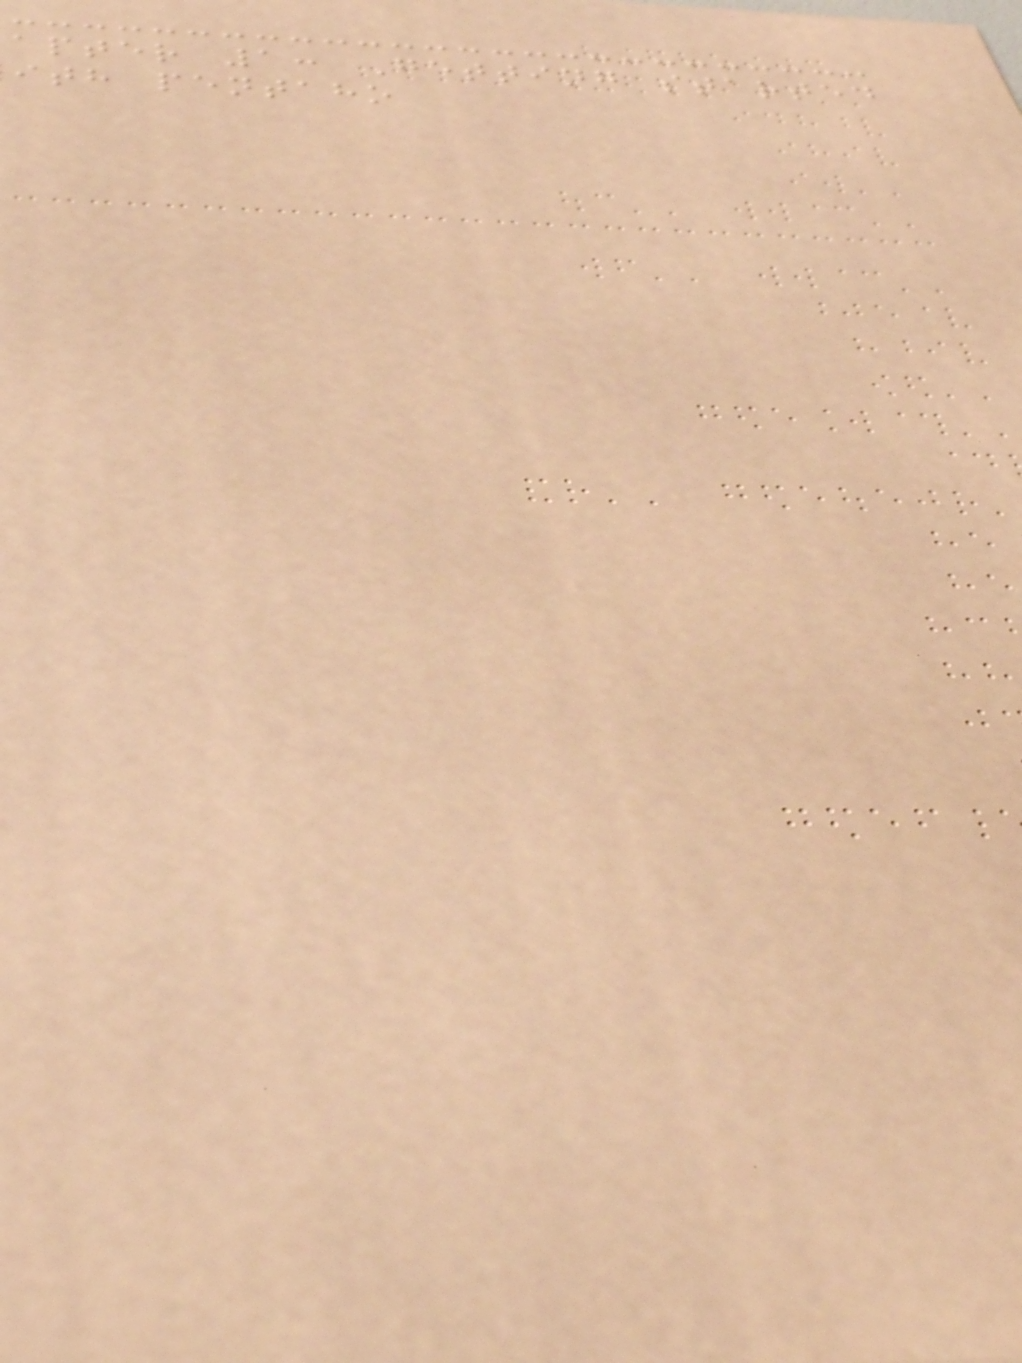apter 1: Getting started
ith pentaho
